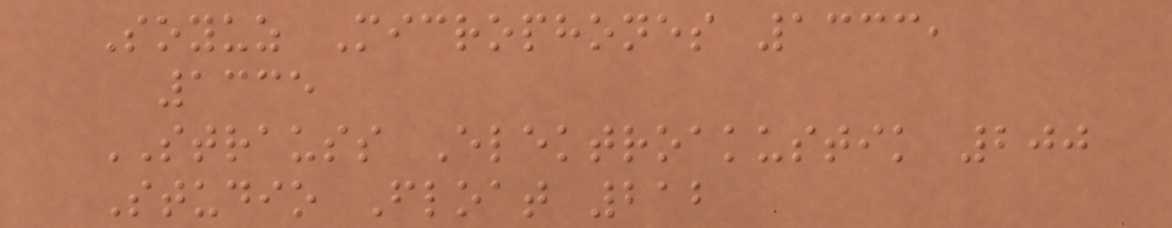Soyuz Microphones 1333,
1335
STRAUSS Elektroakustik 200
Studio Float 212
